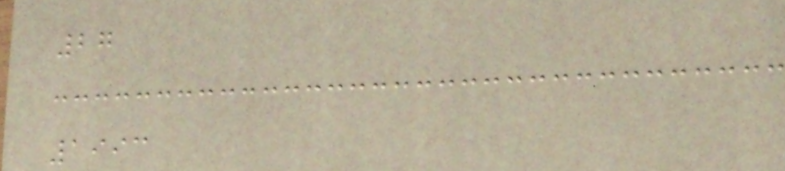27
1993
